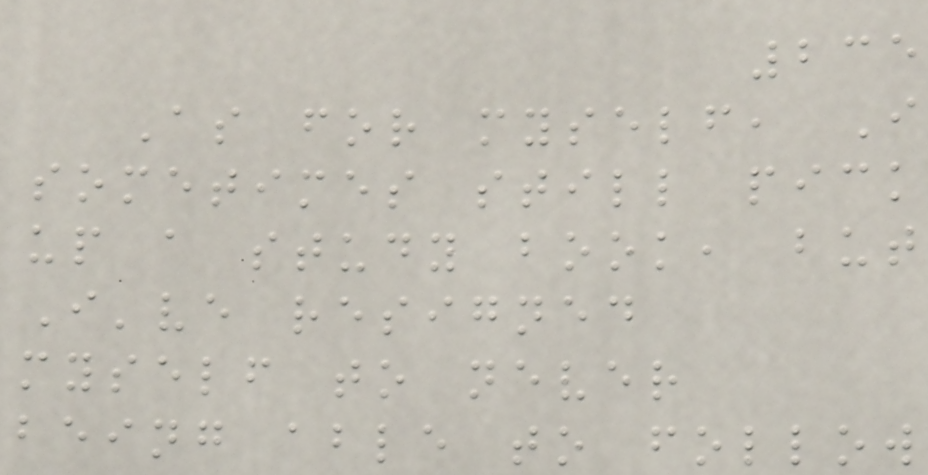235
As for myself, I
sometimes still pick
up a study book, but
I've resigned
myself to never
being able to follow
